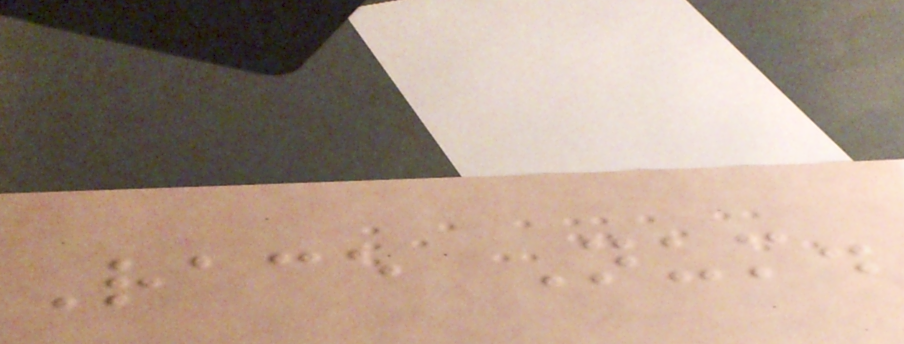Race Num.
